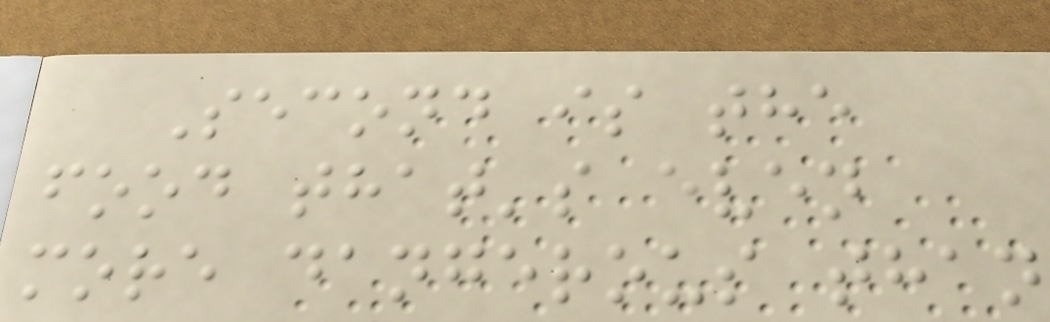Second is the
food that's even
more dangerous than
